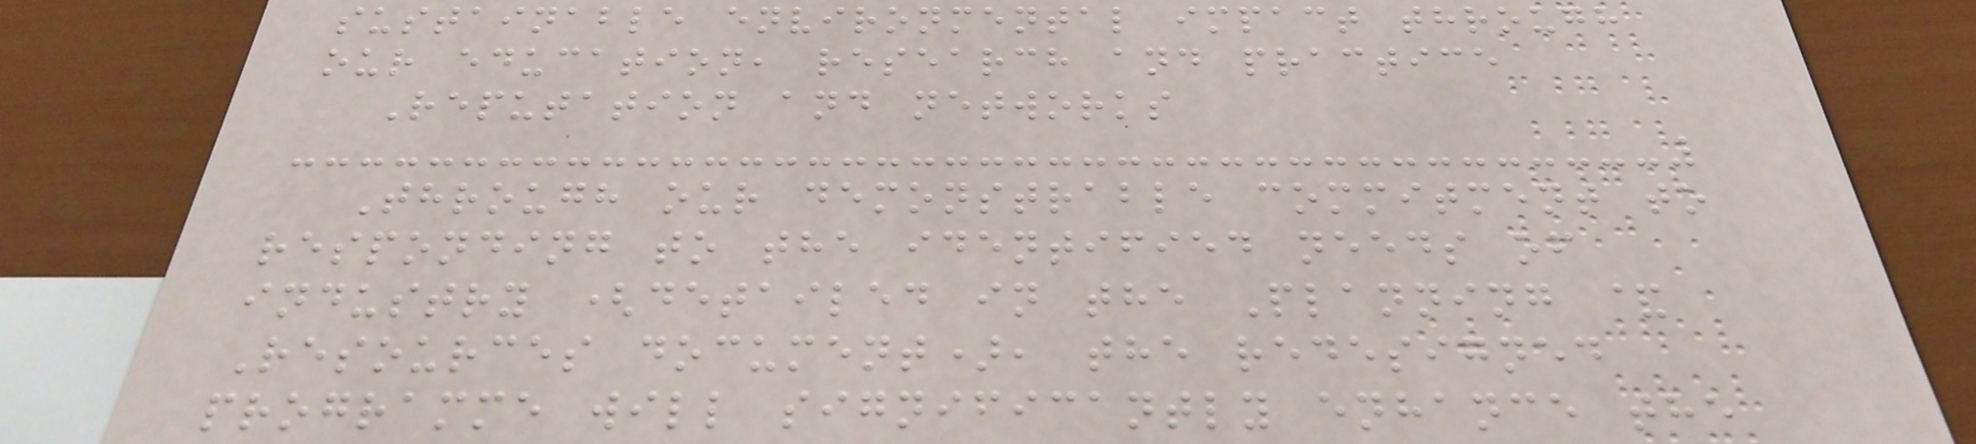sustainable environmental impact through
our education, research and practice
Reputation and networks
Through our demonstrable commitment to
responding to the identified needs of
industry (detailed in the Planning &
Resources document), the redesigned
programme will significantly enhance the
